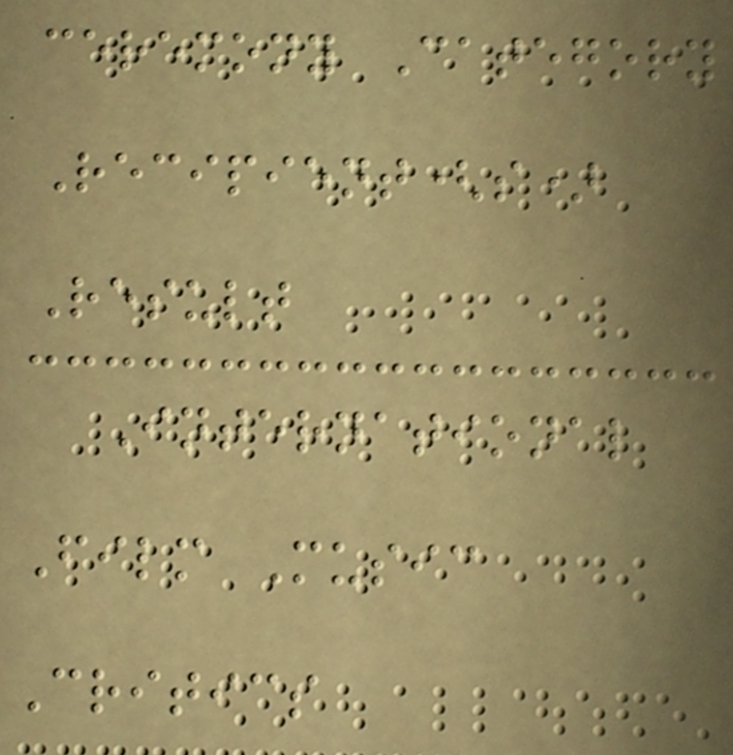ceremony Category
Recipient(s)
Result
International
Film Music
Critics
